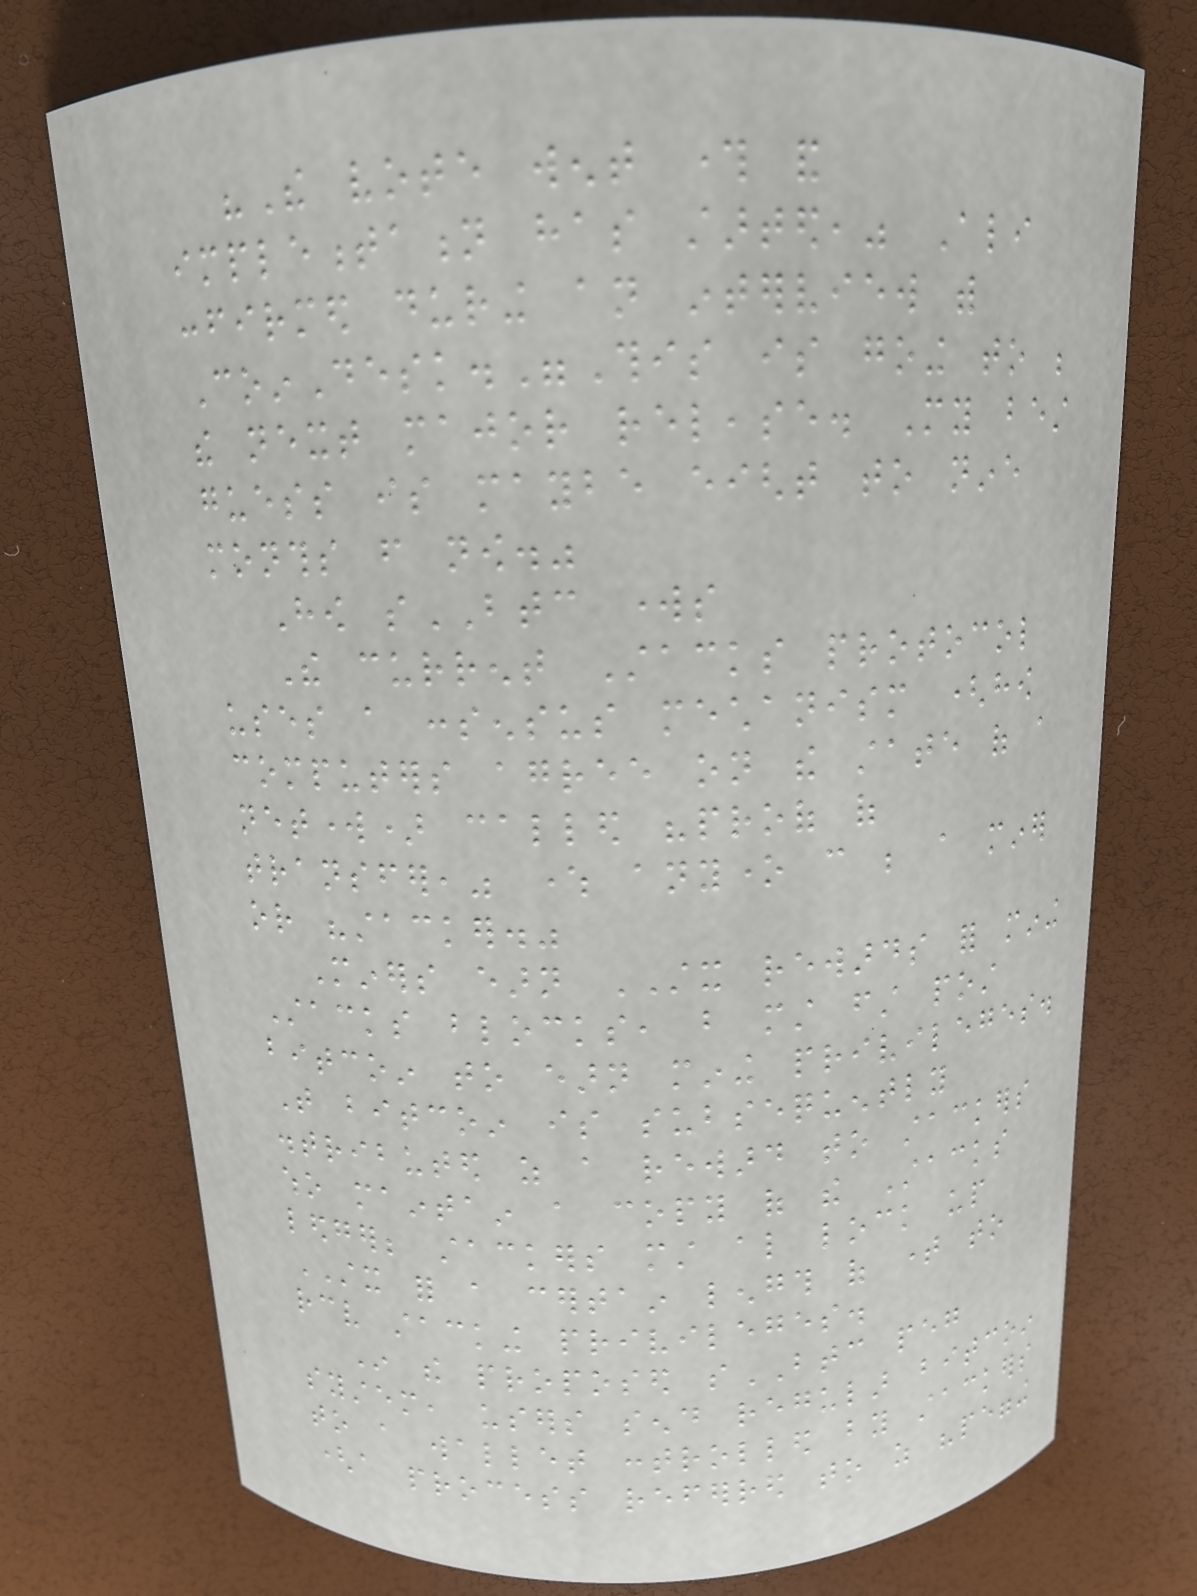"The vote went through and
implementation has started," Ali
confirmed during an interview with
CoinDesk."This is going to be
the next major release. My best
guess is maybe eight to nine
months from now."
How sBTC works
The current Stacks protocol
uses a consensus mechanism (how
computers agree on the state of a
network) called "proof of
transfer," where anyone can be a miner
or "stacker."
Miners earn STX rewards for mining
Stacks blocks, but must first post
bitcoin to earn mining privileges.
That bitcoin is subsequently
distributed as a reward to stackers
who maintain a copy of the Stacks
ledger; stackers must also lock up
STX for a certain length of time to
receive stacking privileges.
In the proposed sBTC peg
system, users send regular bitcoin
to a wallet controlled by stackers
(a process referred to as "pegging
